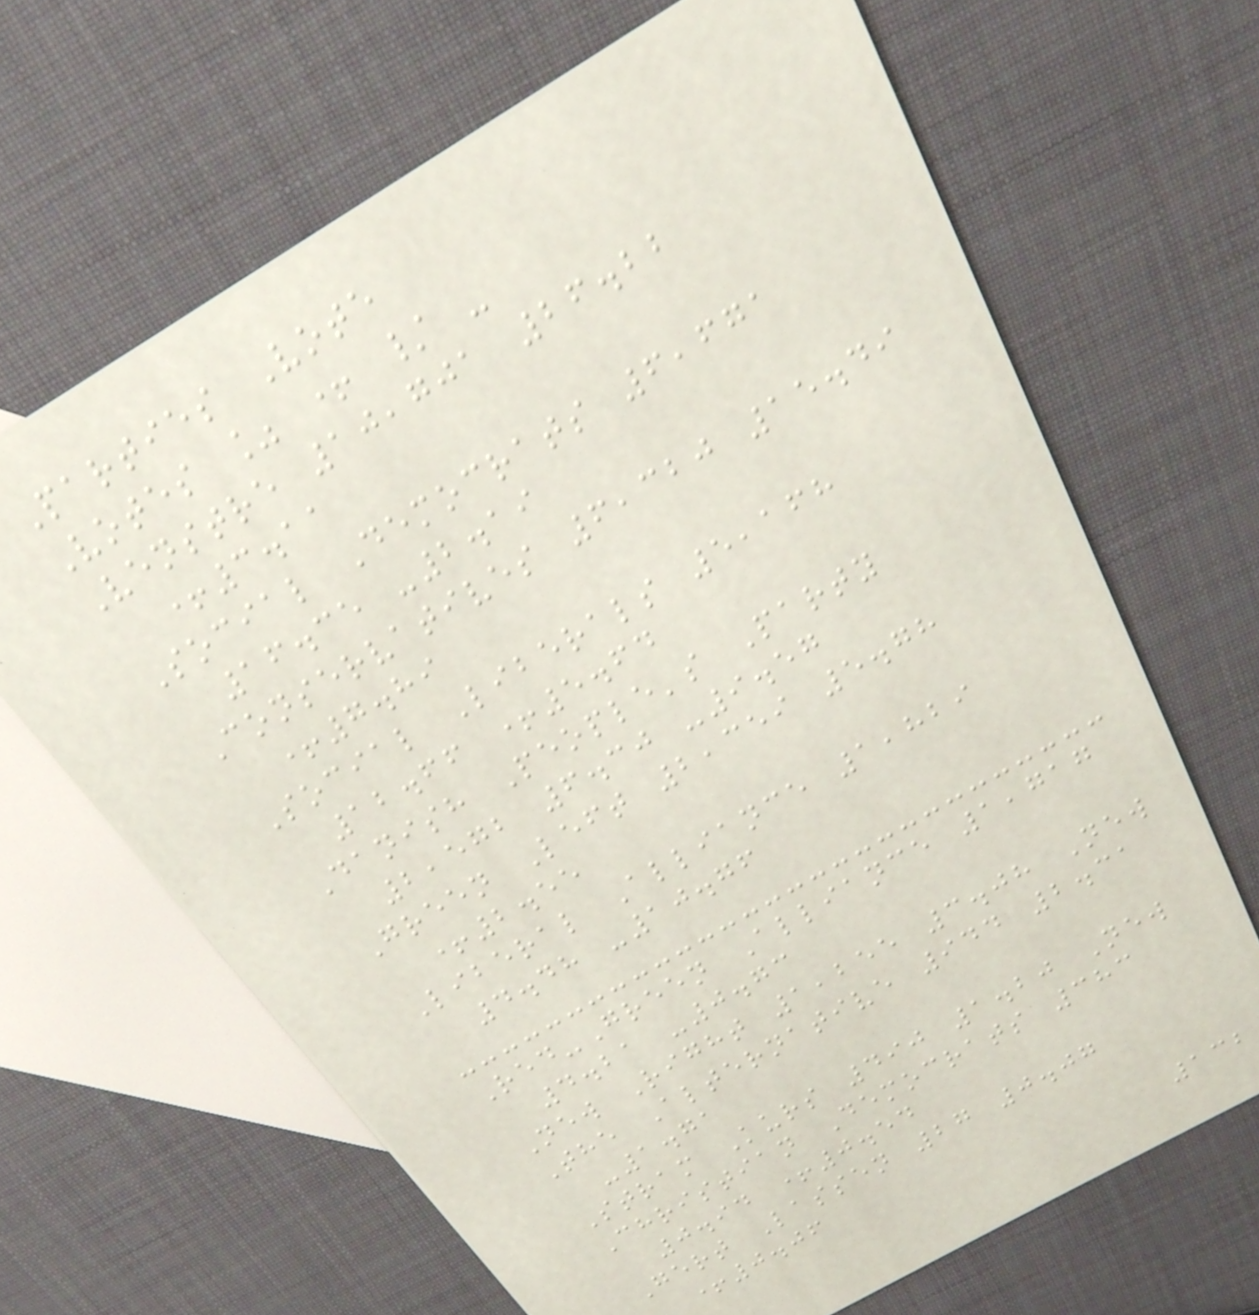Parties Vote
Votes % + / -
Venstre 10,701 26.22
+3.11
Social Democrats 6,671
16.35 -2.19
Conservatives 6,320 15.49
+7.89
Social Liberals 5,168
12.66 +5.64
Danish People's Party
2,572 6.30 -9.57
Green Left 2,359 5.78
+2.55
Liberal Alliance 1,829
4.48 -10.76
Red-Green Alliance 1,717
4.21 -0.73
New Right 1,255 3.08 New
The Alternative 944 2.31
-1.71
Stram Kurs 490 1.20 New
Christian Democrats 383
0.94 +0.54
Gert Lassen 27 0.07
+0.06
132
